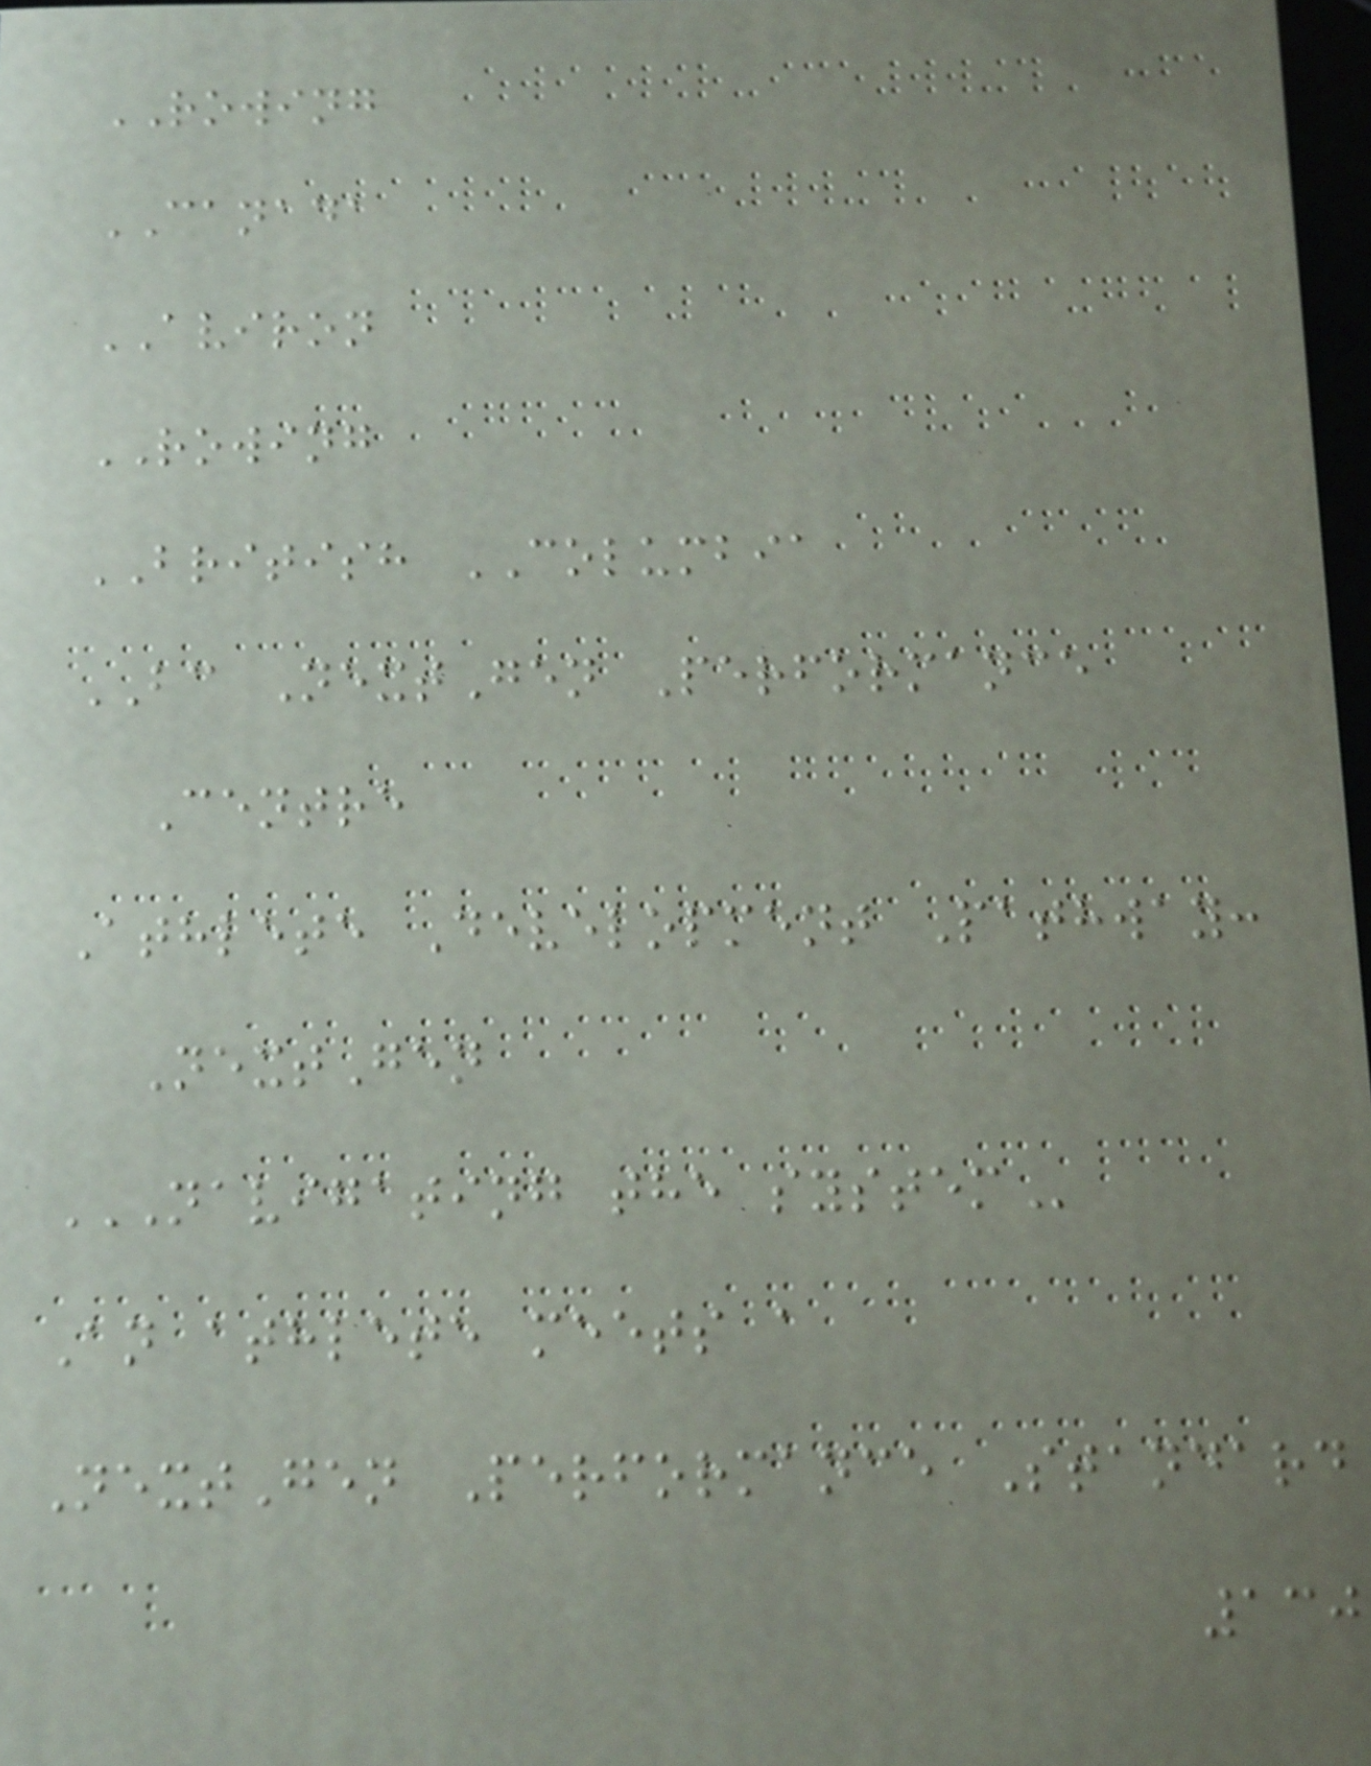ROWING
CANADA
AVIRON
ROWING
BRITISH COLUMBIA
BC NextGen Performance
Centre
Athlete Development Pathway:
NextGen
NAVIGATING THE SYSTEM
An athlete meets a
NextGen Performance Standard
130
